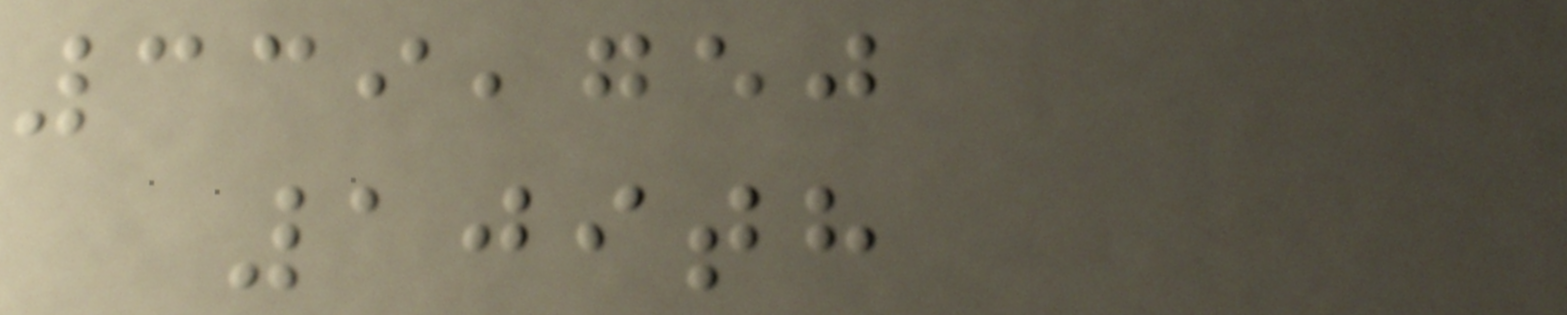339,750
109th
